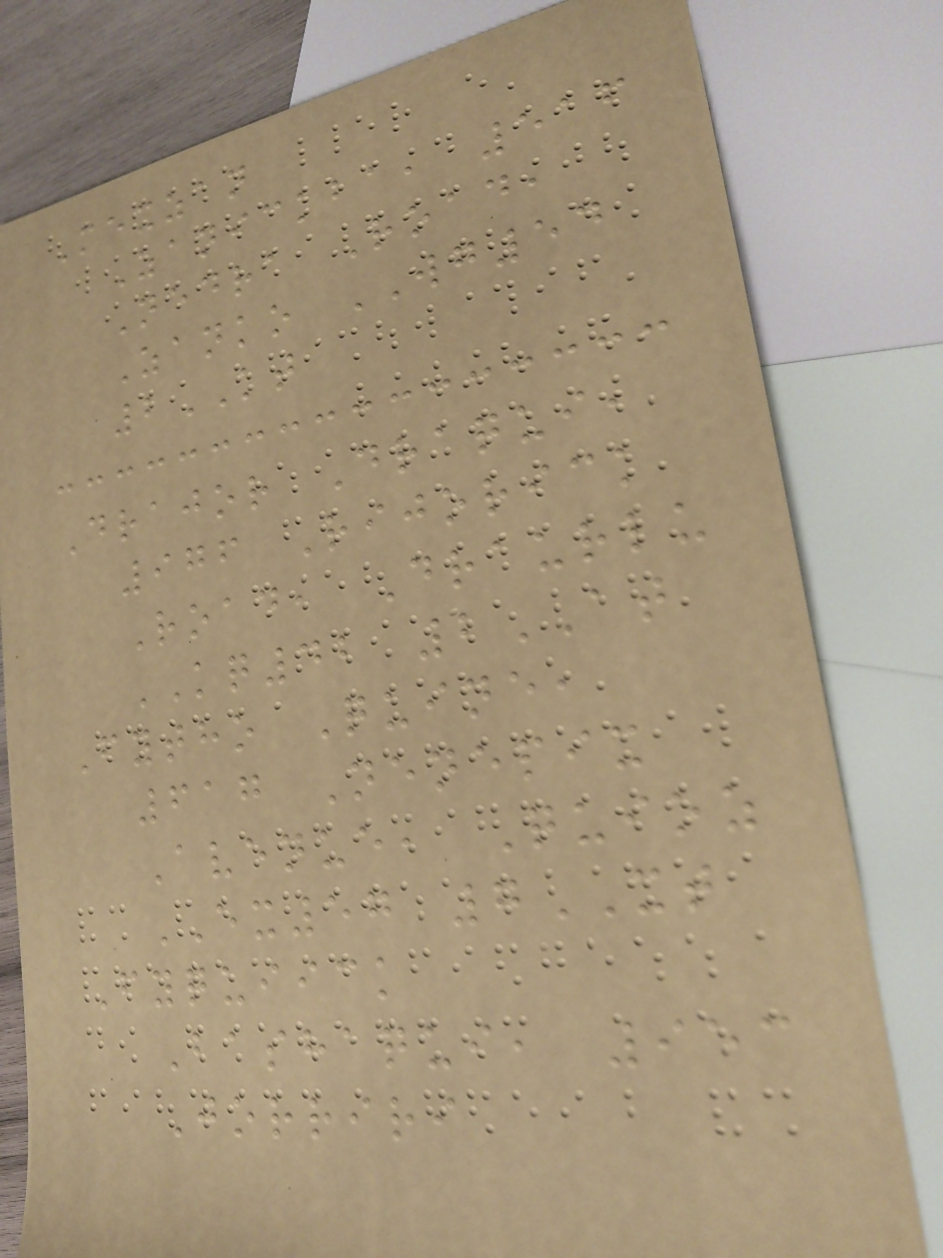Mexzan
Zanickba, 516
Nedra Road,
Zanko WG54
2KT
Drajor Draqui,
976 Rijorick
Road, Draurlu
KQ42 2AT
Fytho Quine,
617 Nenepix
Avenue, Quioz
EX57 7XT
Fyquiick
Bashaqui, 953
Jorriri
